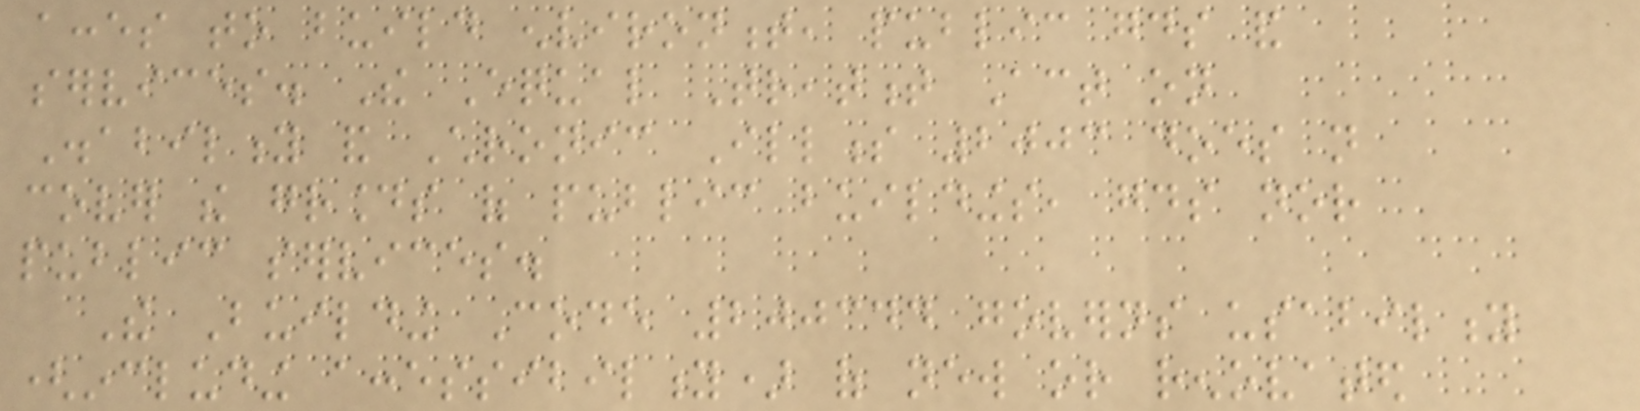acces to build environment, public goods and
services. The Equal Treatment Act on
Disability and Chronic Illness 2003 does not
cover the grounds of public buildings, goods nor
public services.
The Building Code 200344 governs usability
(including accessibility) of new or renovated
